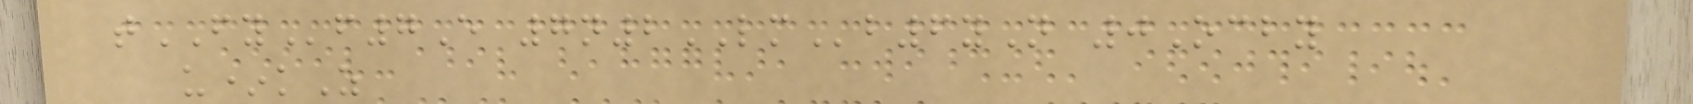tFYf7E 7n2LMb6yN 0Ocby
u*kZ
